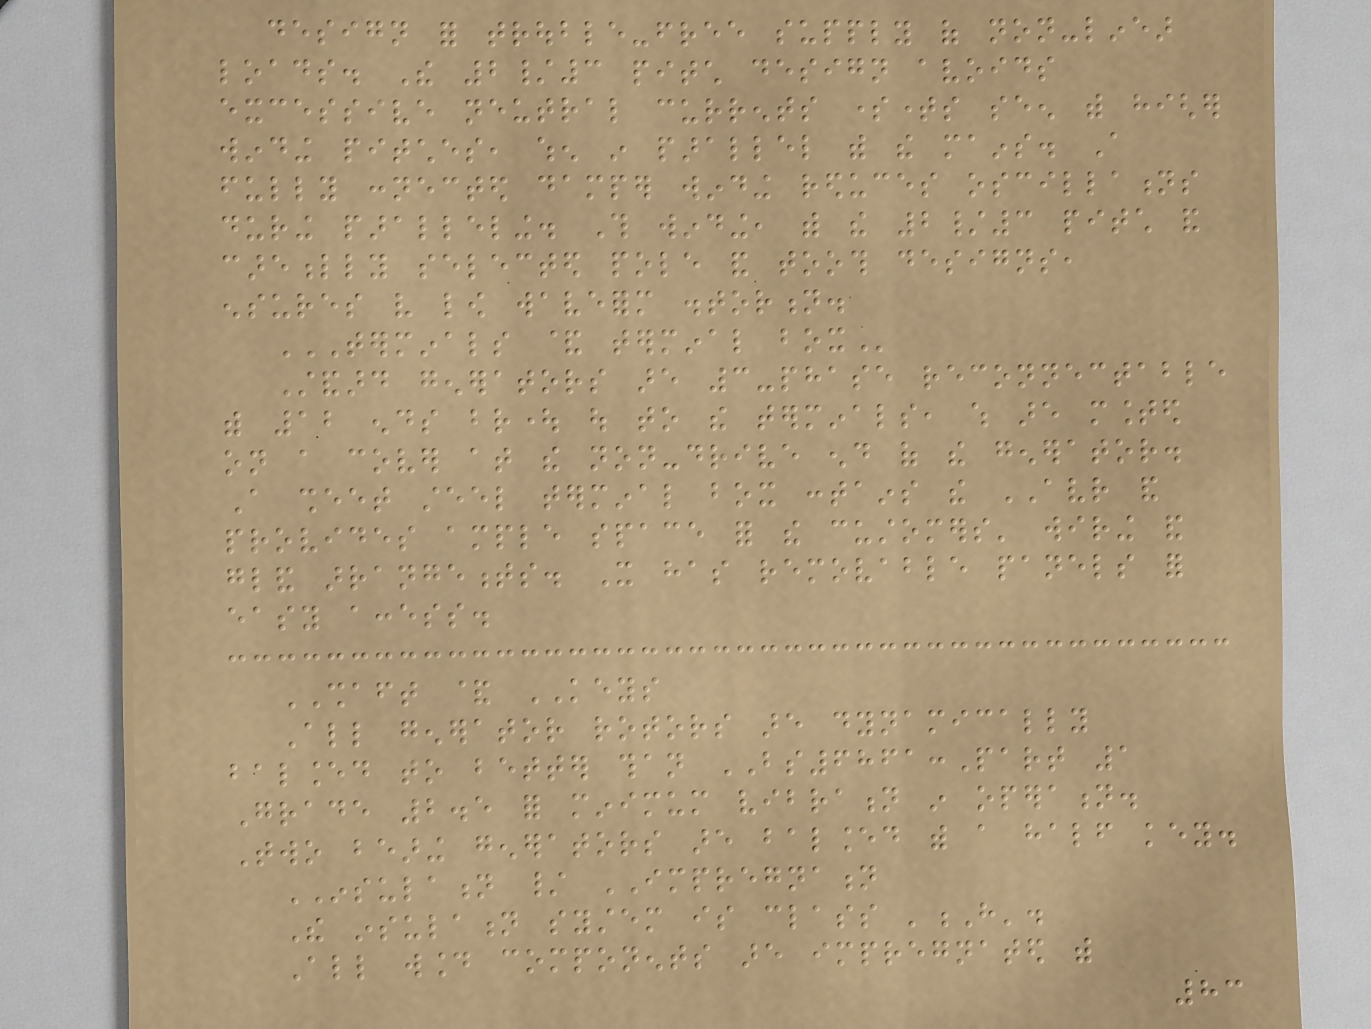design for trouble-free supply of non-linear
loads. The 2/3 pitch design avoids
excessive neutral currents sometimes seen with higher
winding pitches, when in parallel with the mains. A
fully connected damper winding reduces oscillations
during paralleling. This winding, with the 2/3 pitch and
carefully selected pole and tooth designs,
ensures very low waveform distortion.
TERMINALS & TERMINAL BOX
Standard generators are 3-phase reconnectable
with 12 ends brought out to the terminals, which are mounted
on a cover at the non-drive end of the generator.
A sheet steel terminal box contains the AVR and
provides ample space for the customers' wiring and
gland arrangements. It has removable panels for
easy access.
SHAFT & KEYS
All generator rotors are dynamically
balanced to better than BS6861:Part 1
Grade 2.5 for minimum vibration in operation.
Two bearing generators are balanced with a half key.
INSULATION / IMPREGNATION
The insulation system is class 'H'.
All wound components are impregnated with
83
